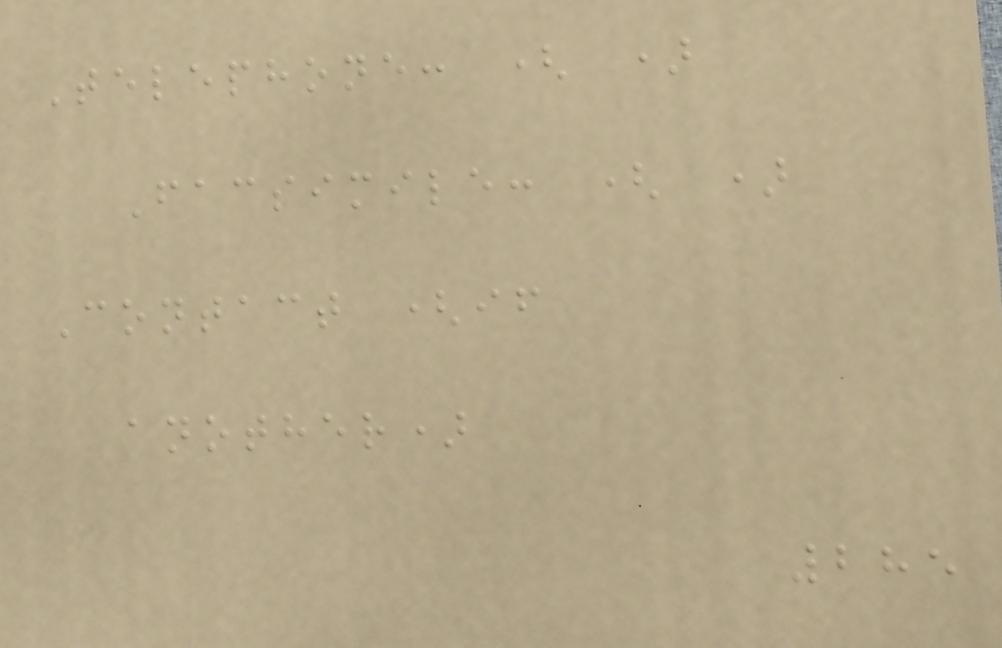Telephone: ( )
Facsimile: ( )
Contact (if
another)
285
